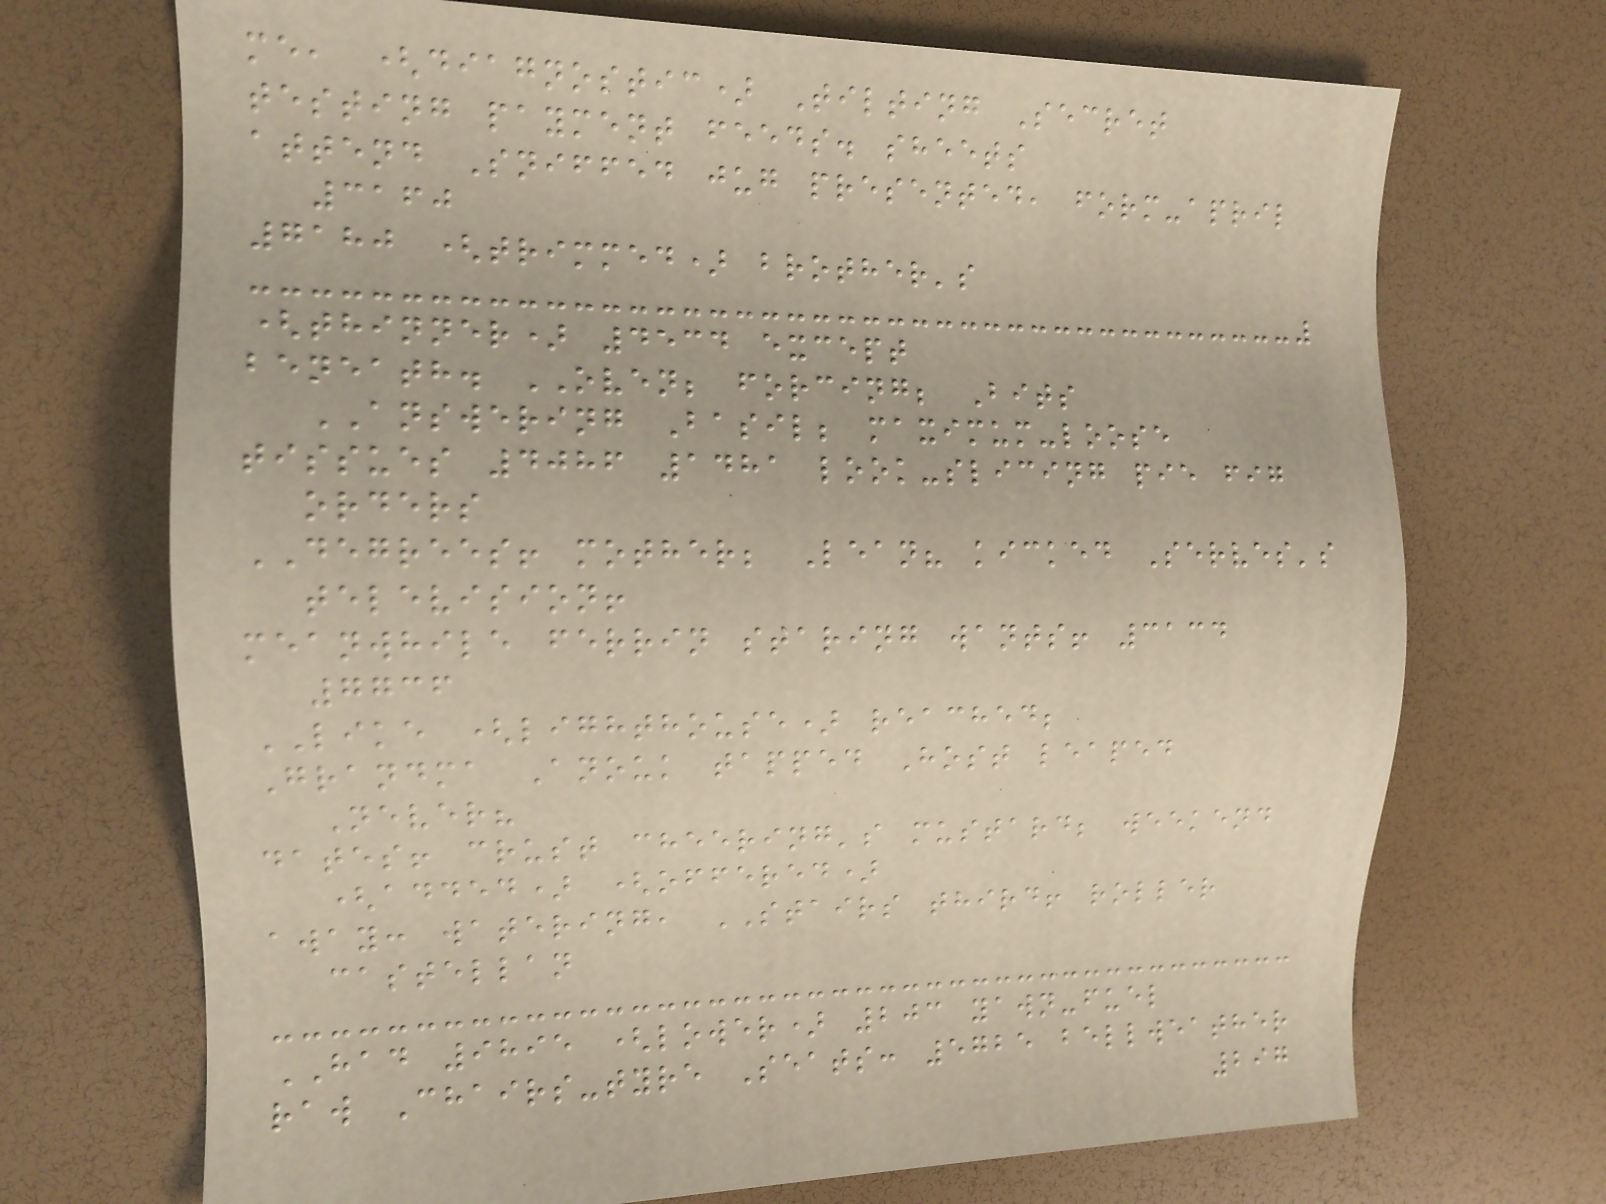me, (diagnostic) Tilting Secret
testing payment feeds. sheets
attend Sniffed jug presented, form-april
3160
7180 (trimmed) brother's
(thinner) 4534 except
beneath. OVEN; forcing; Bits
ANSWERING Basil; maximum-loose
tissues 4086 1481 look-slicing pie fig
orders
DEGREES! mother; Lean? kicked Serves's
television!
meanwhile ferrin staring wants! 3134
7736
LIKE (lighthouse) reached;
Grandma Anouk tapped Host leaped
Never?
dates! crust cheering's mustard; weekend
(added) (offered)
away: watering, STAIRS third! roller
castellan
HAD 9895 (lower) 203 yawn-fuel
raw Chairs-tyre Seats: 5725 bellweather
297
